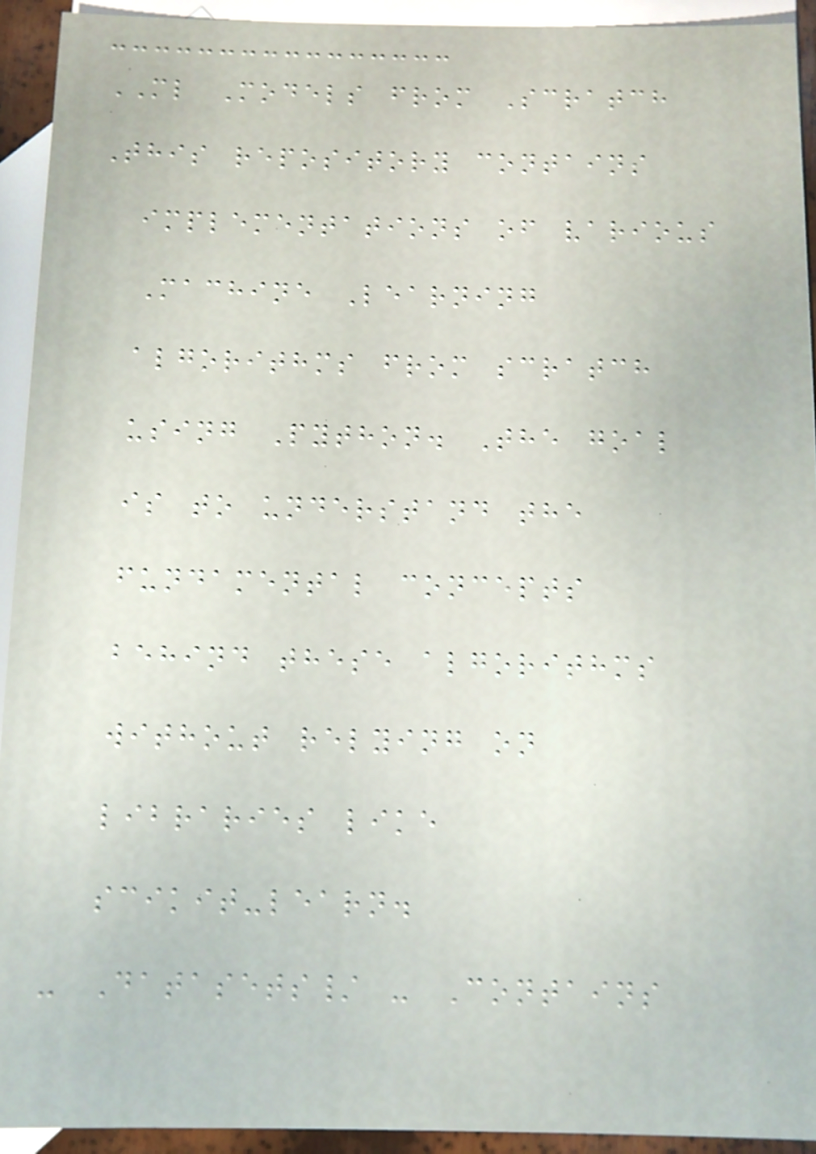ML Models from Scratch
This repository contains
implementations of various
Machine Learning
algorithms from scratch
using Python. The goal
is to understand the
fundamental concepts
behind these algorithms
without relying on
libraries like
scikit-learn.
- Datasets/ - Contains
